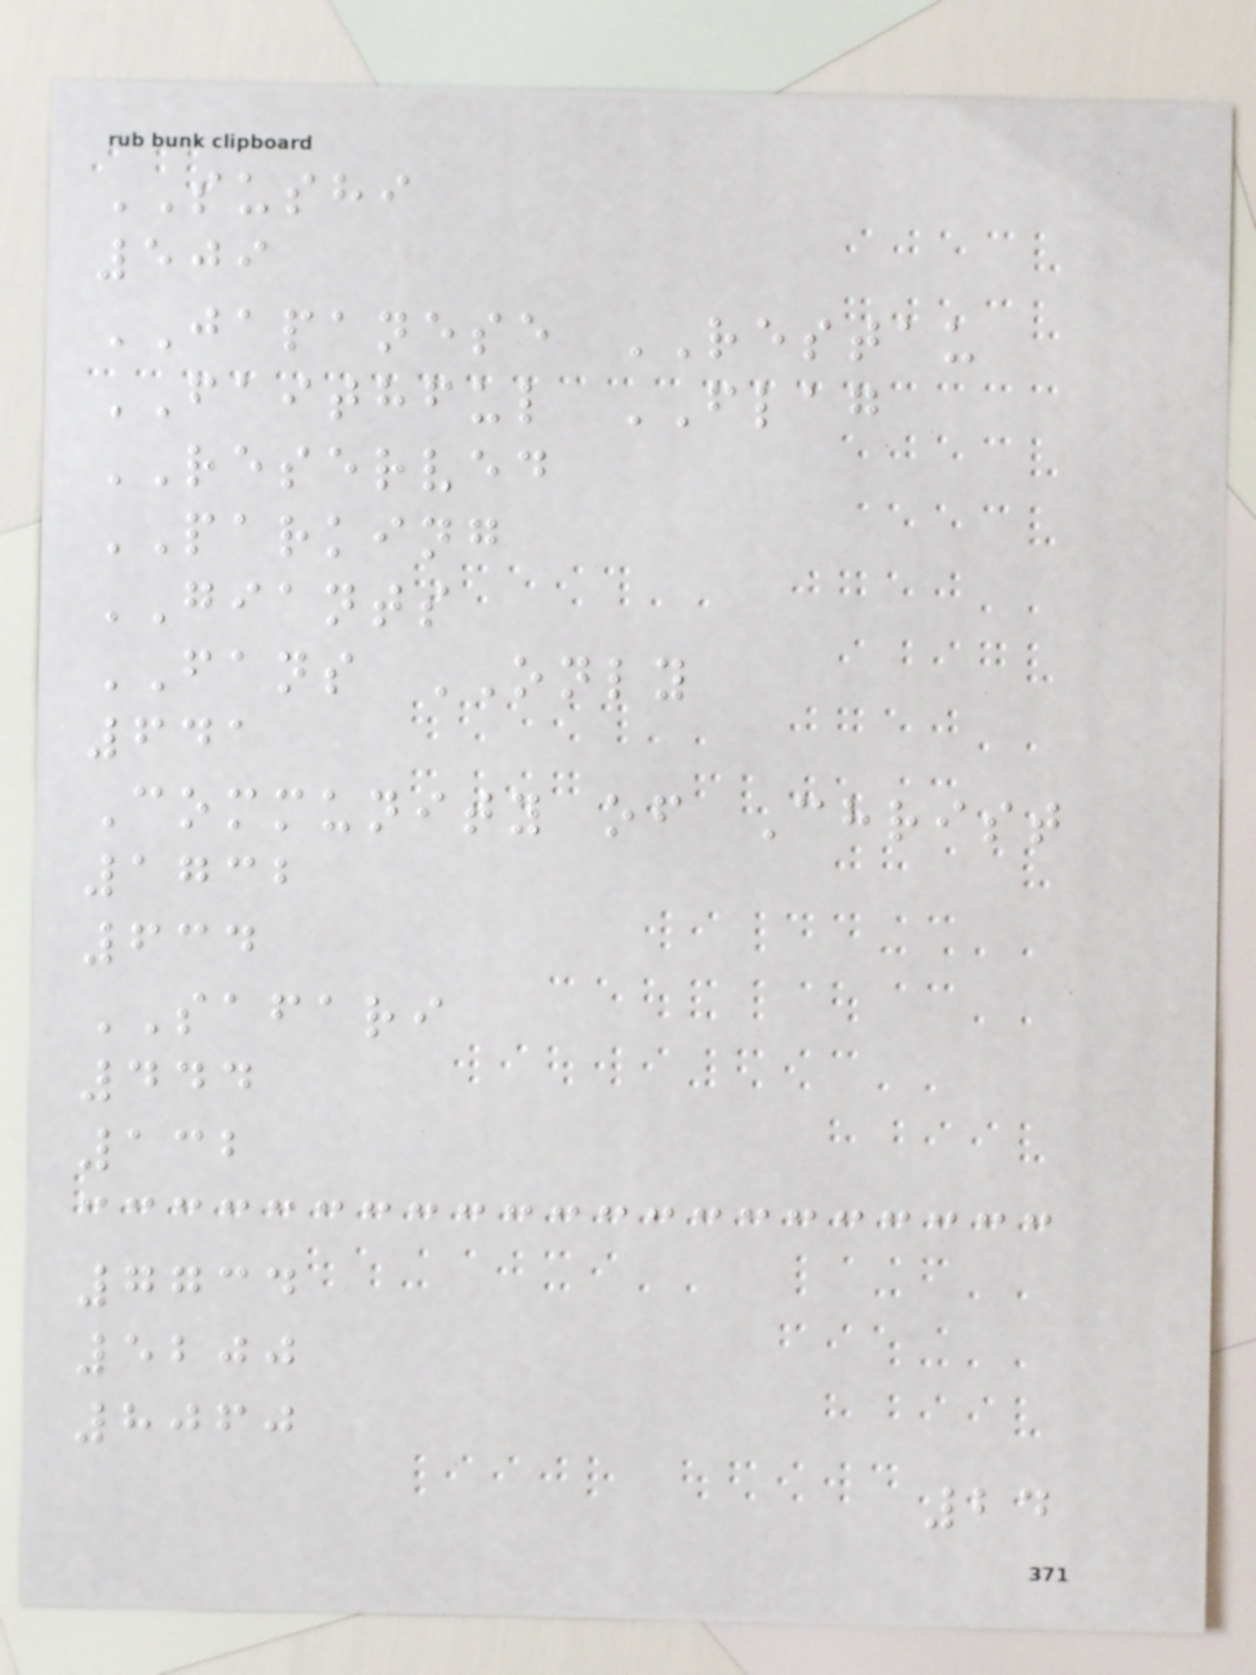SUSHI
509
JAPANESE RESTAU
FAITHFUL FLAG
RESERVED
PARKING
GIANTS
FANS ONLY
641
Community of Christ
1732
634
SAFARI
444
132
7734
5200
8060
24
